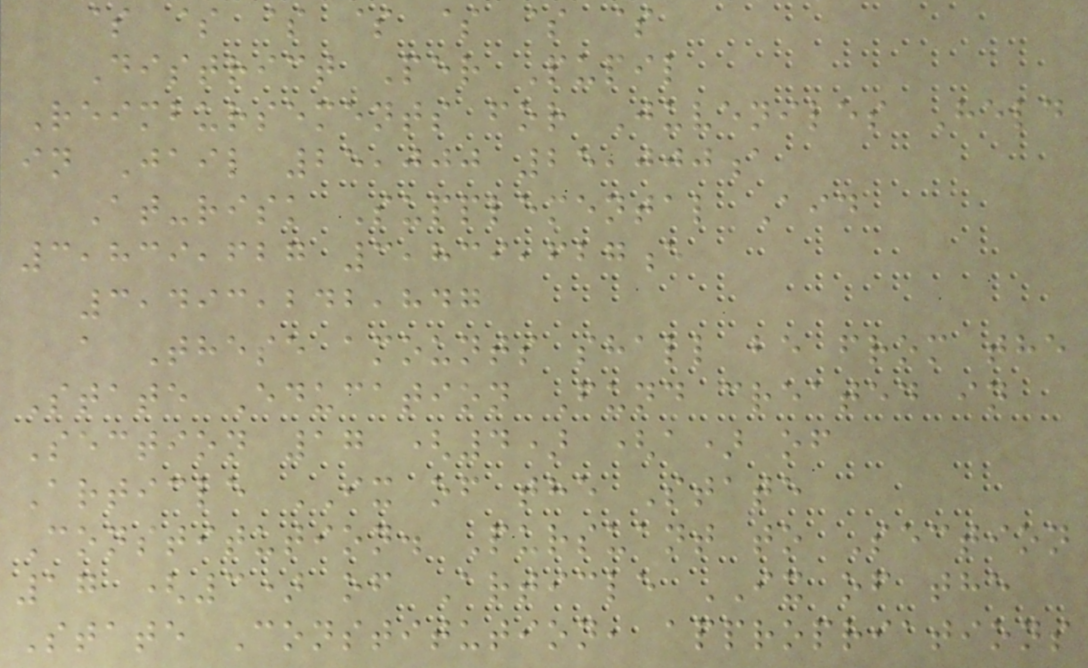$ $ $ $ $ $ $
District Per Pupil
Reimbursements for Juveniles Held
in Jail 25,000 25,000a
At-risk Supplemental Aid
3,839,627 3,839,627e
3,493,242,847
a These amounts shall be from the
State Education Fund created in
Section 17 (4) (a) of
Article IX of the State
Constitution. Pursuant to Section
17 (3) of Article IX of the
State Constitution, appropriations
